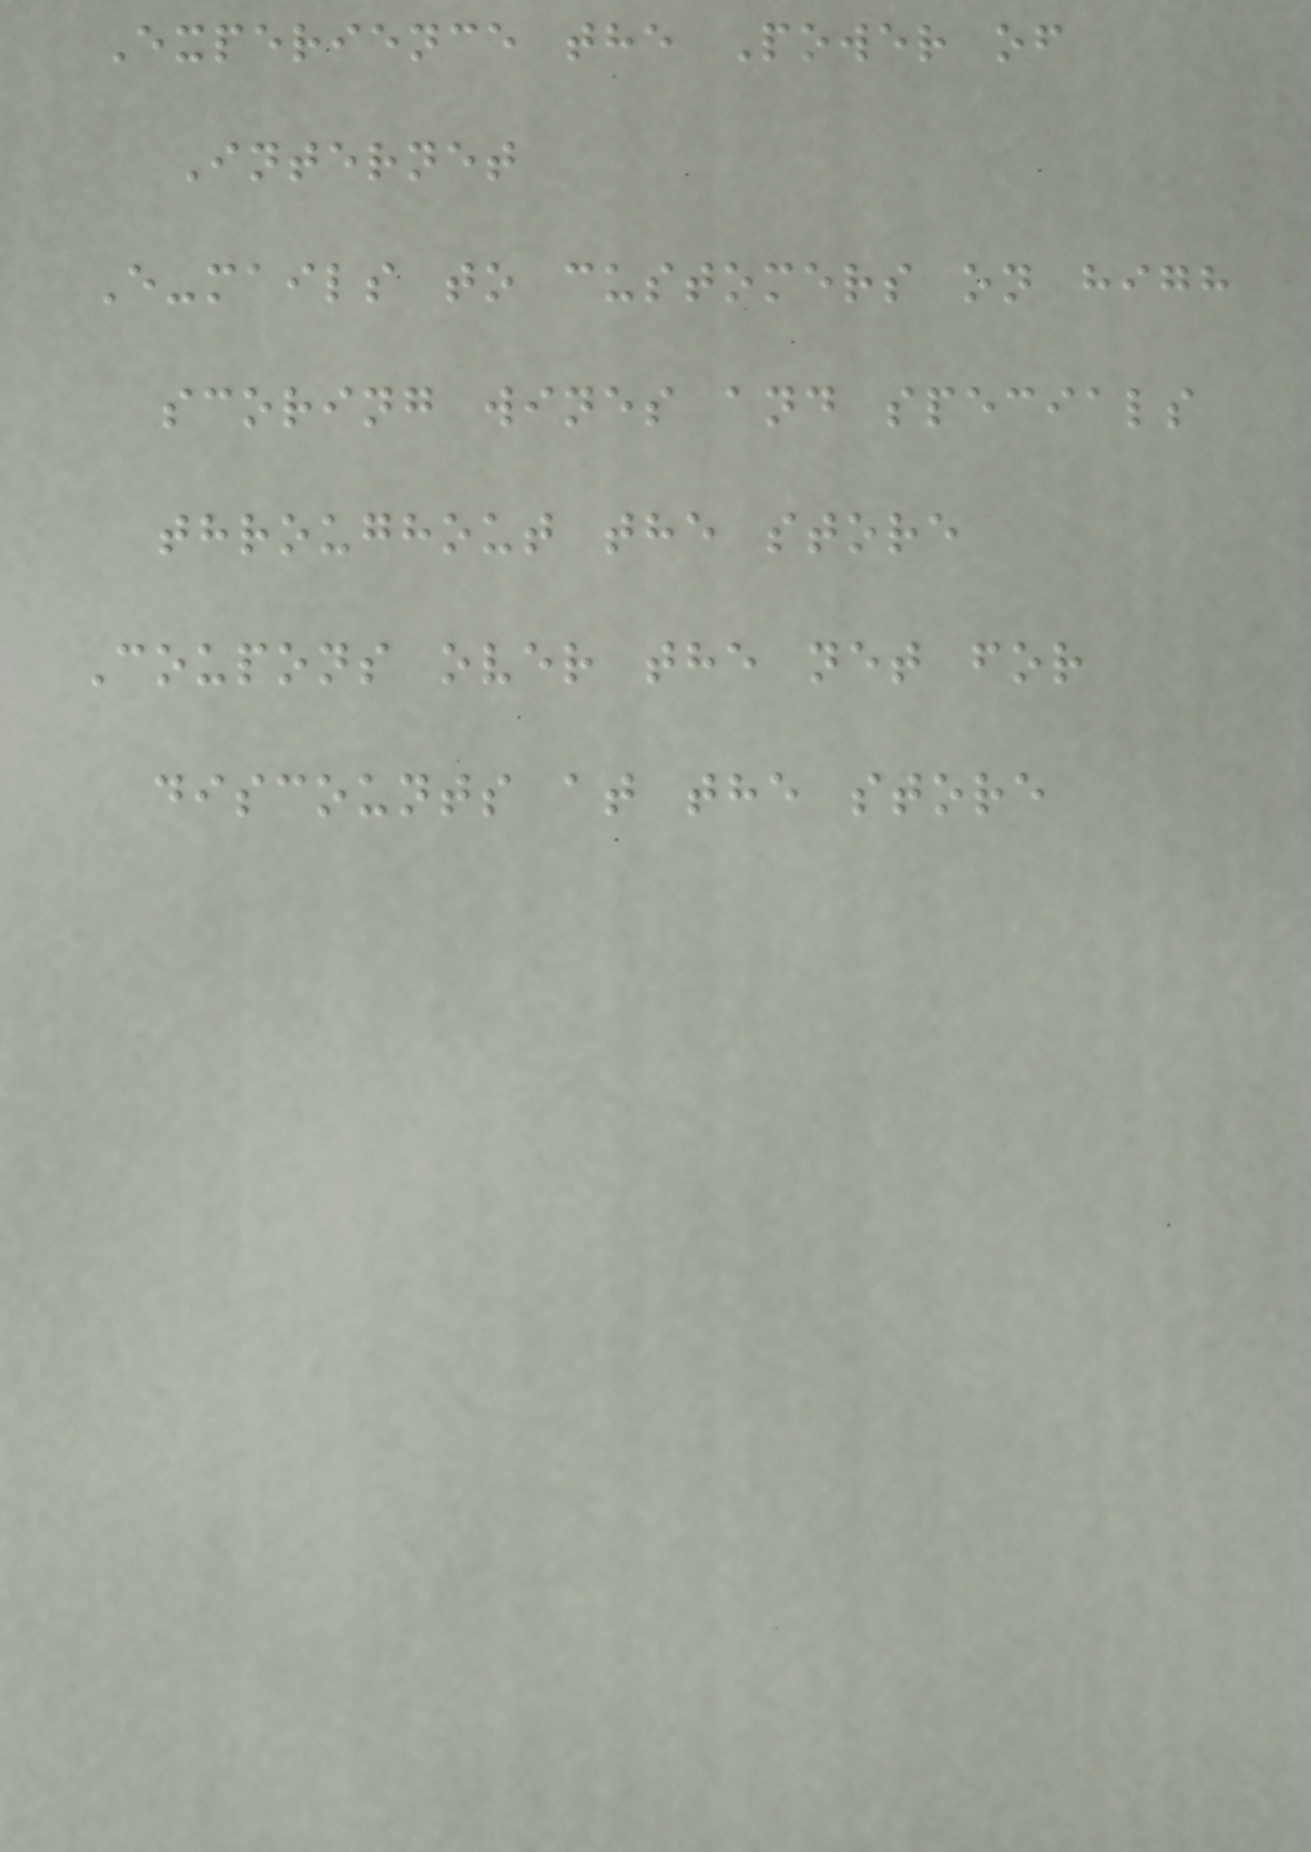Experience the Power of
Internet
E-mails to customers on high
scoring wines and specials
throughout the store
Coupons over the net for
discounts at the store
